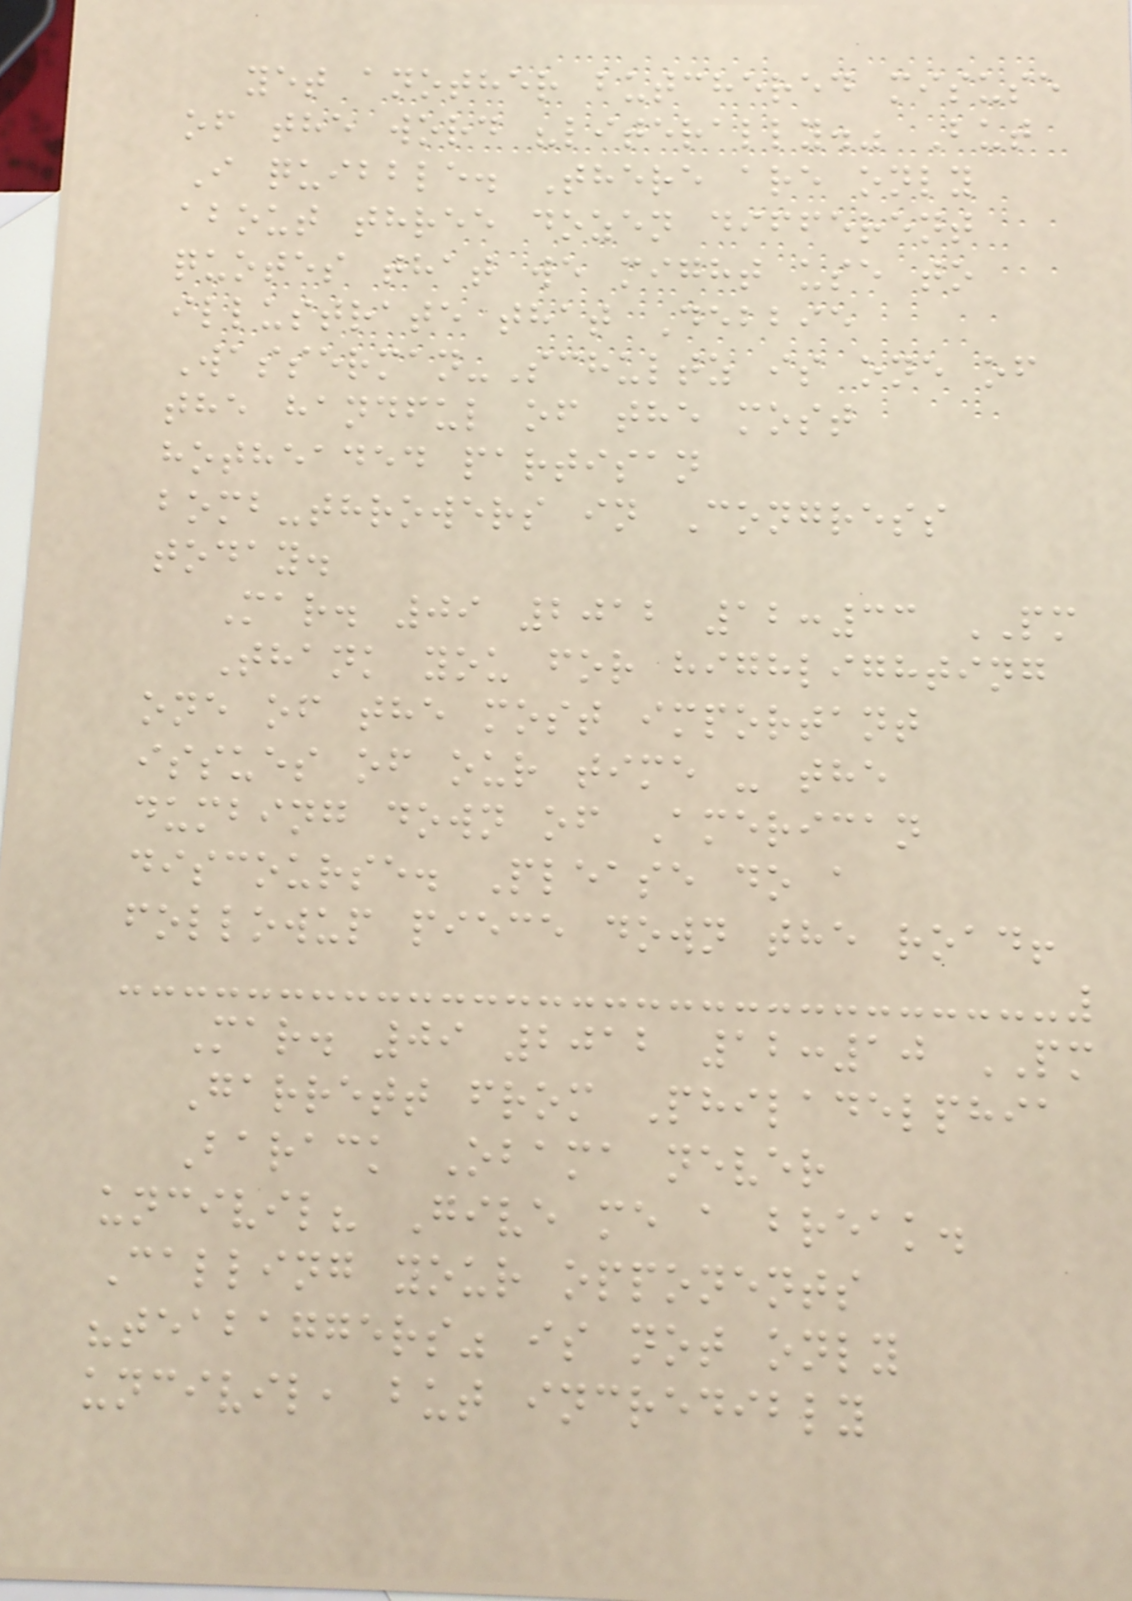yet another butchered misuse
of the word "literally." But
I quibble. There are only
about three dozen different
quotes that we might use to
illustrate that Debbie
Wasserman-Schultz is one of
the handful of the most
hotheaded partisan
bomb-throwers in Congress
today.
Mar. 09 2012 12:33 PM
Thank you for highlighting
one of the most important
issues of our time - the
dumbing down of American
discourse. Please do a
followup piece down the road!
Mar. 09 2012 12:10 PM
Garrett from Philadelphia
Barack Obama never
uncivil? Give me a break.
Calling your opponents
"teabaggers" is not only
uncivil, but incredibly
